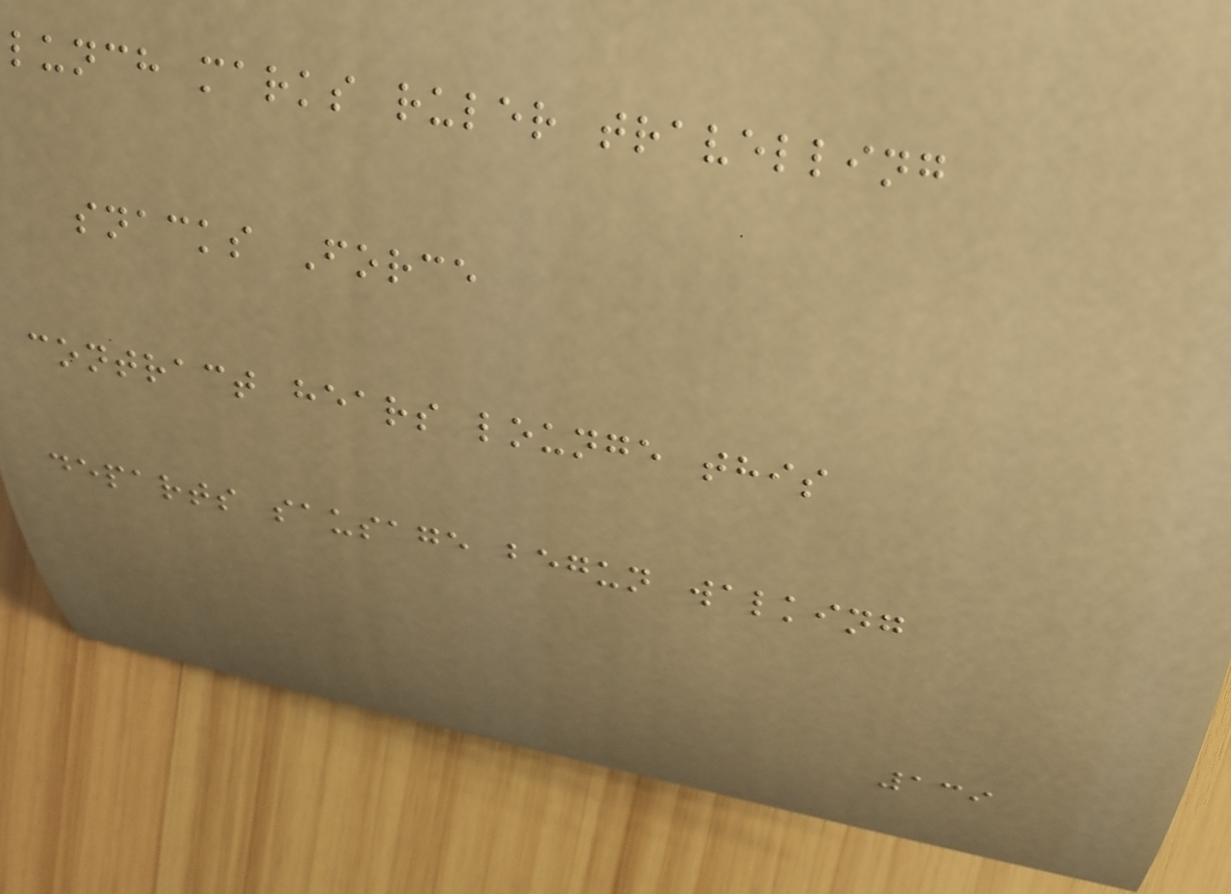lunch marks ruler travelling
snacks Force
contract hears lounge this
departs sausage begun walking
139
